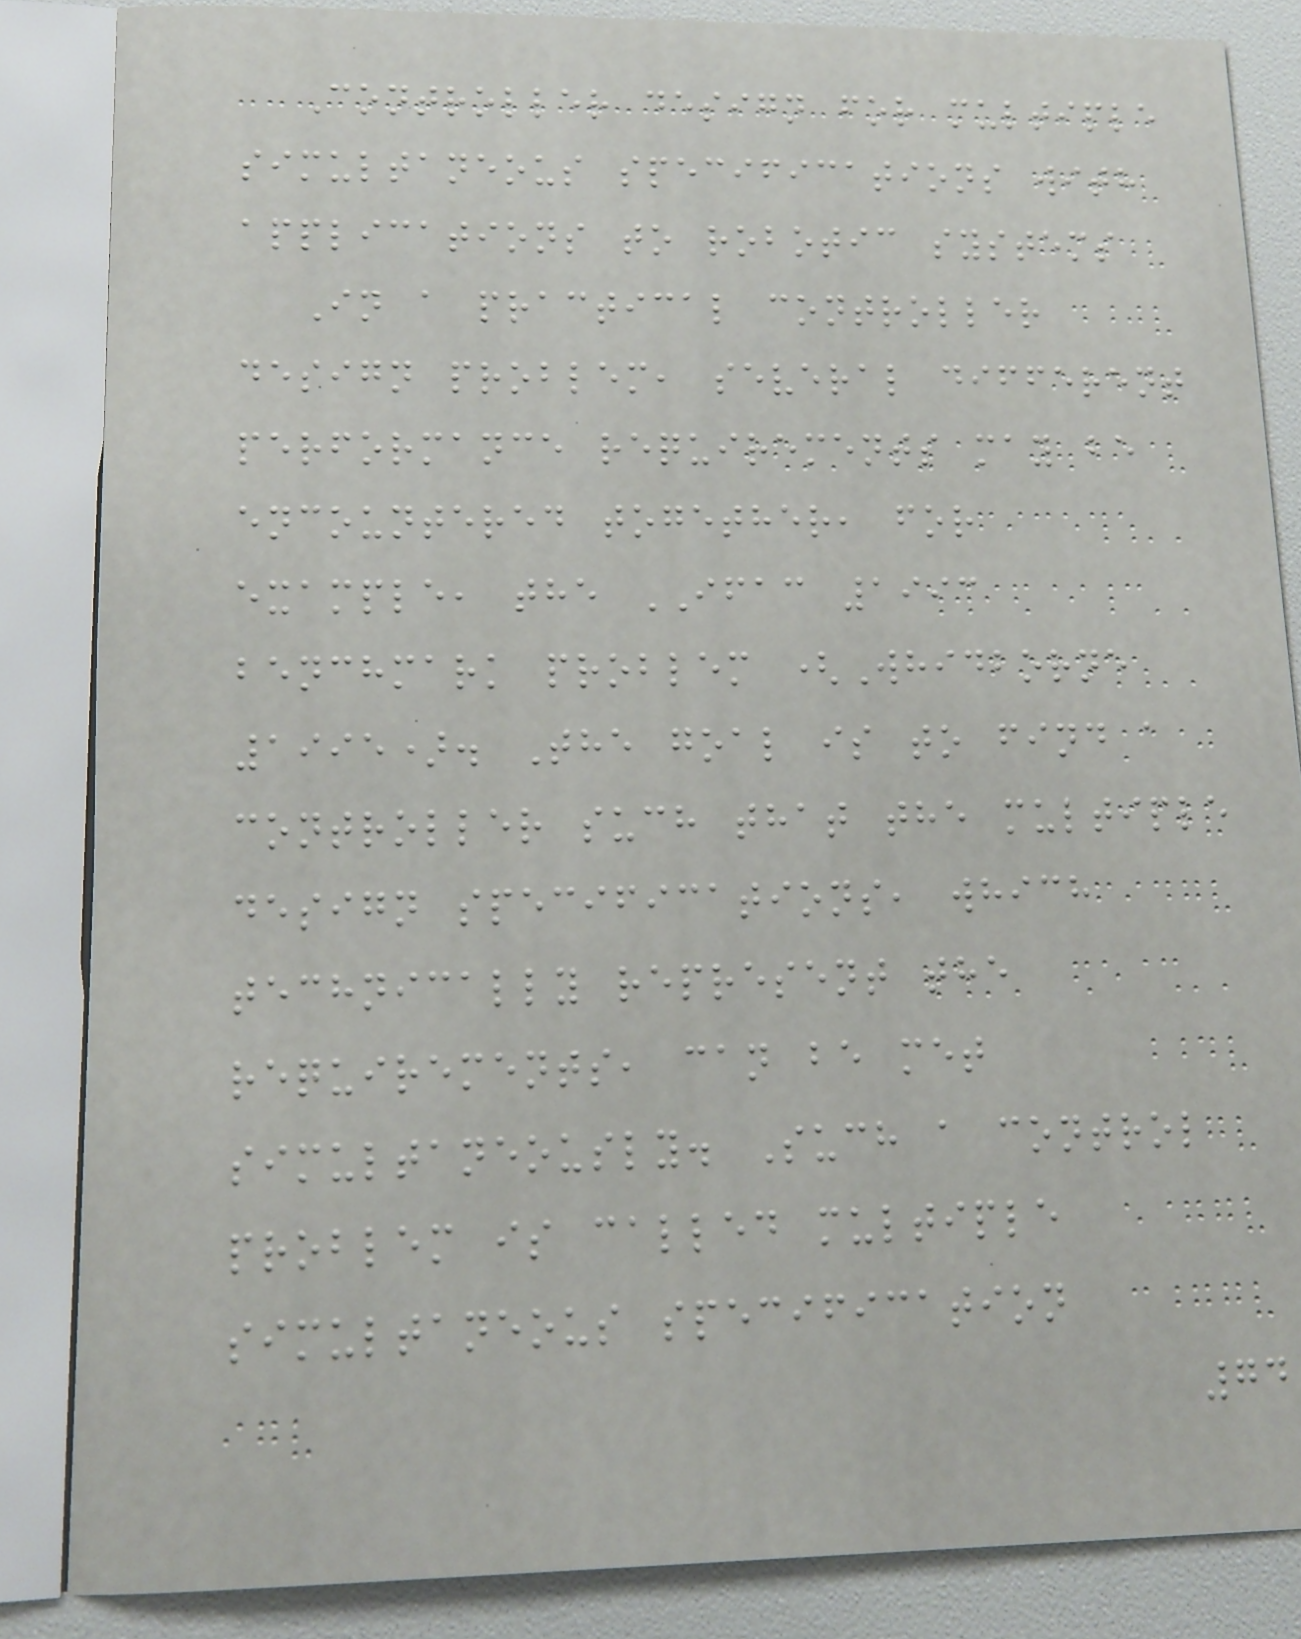Controller design for multiple
simultaneous specifications with
applications to robotic systems
In a practical controller
design problem, several different
performance requirements may be
encountered together, for
example, the IFAC 1993
benchmark problem (Whidborne
1995). The goal is to find a
controller such that the multiple
design specifications, which
technically represent the
requirements, can be met
simultaneously. Such a control
problem is called multiple
simultaneous specification
74
